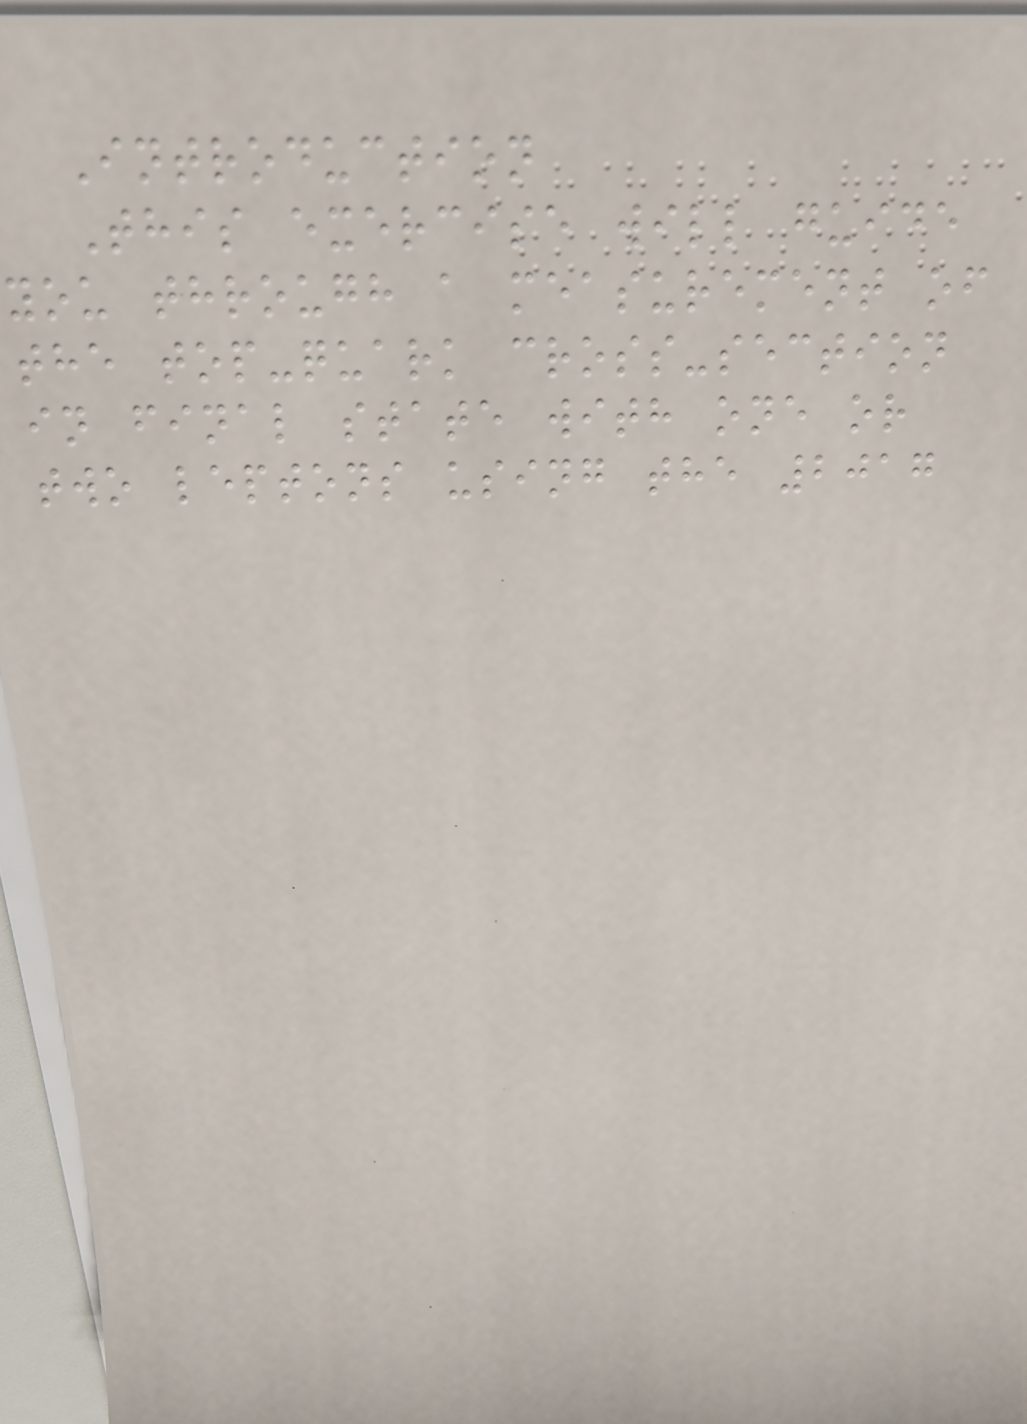Introduction
This exercise will guide
you through a measurement of
the top-quark cross-section
in final state with one or
two leptons using the 2017
